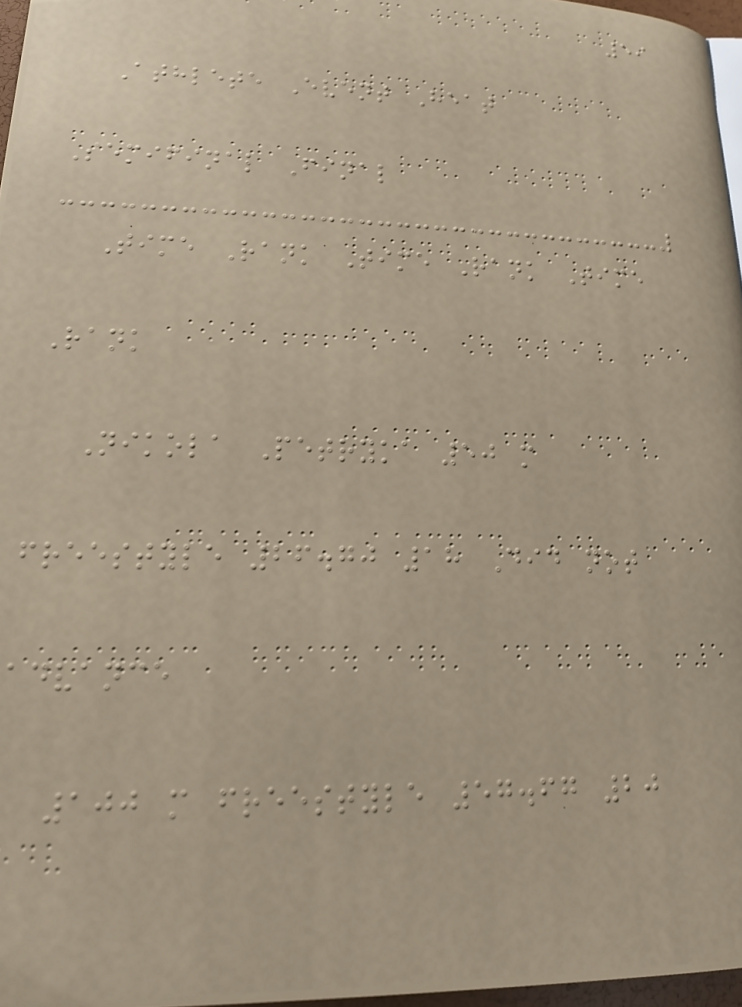59
Athlete Event Heat
Semifinal Final
Time Rank Time Rank Time
Rank
Nikola Petryka 50 m
freestyle 26.70 18 Did not
advance
100 m freestyle 57.67 20
